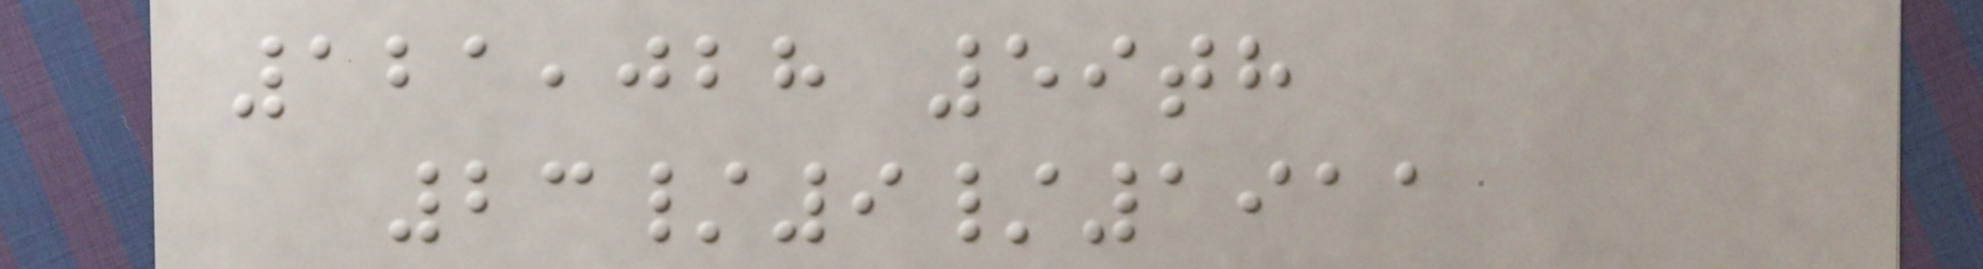121,028 59th
23/9/1911
